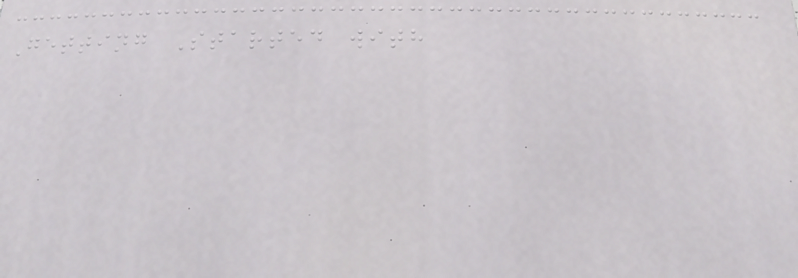Getting Started with
